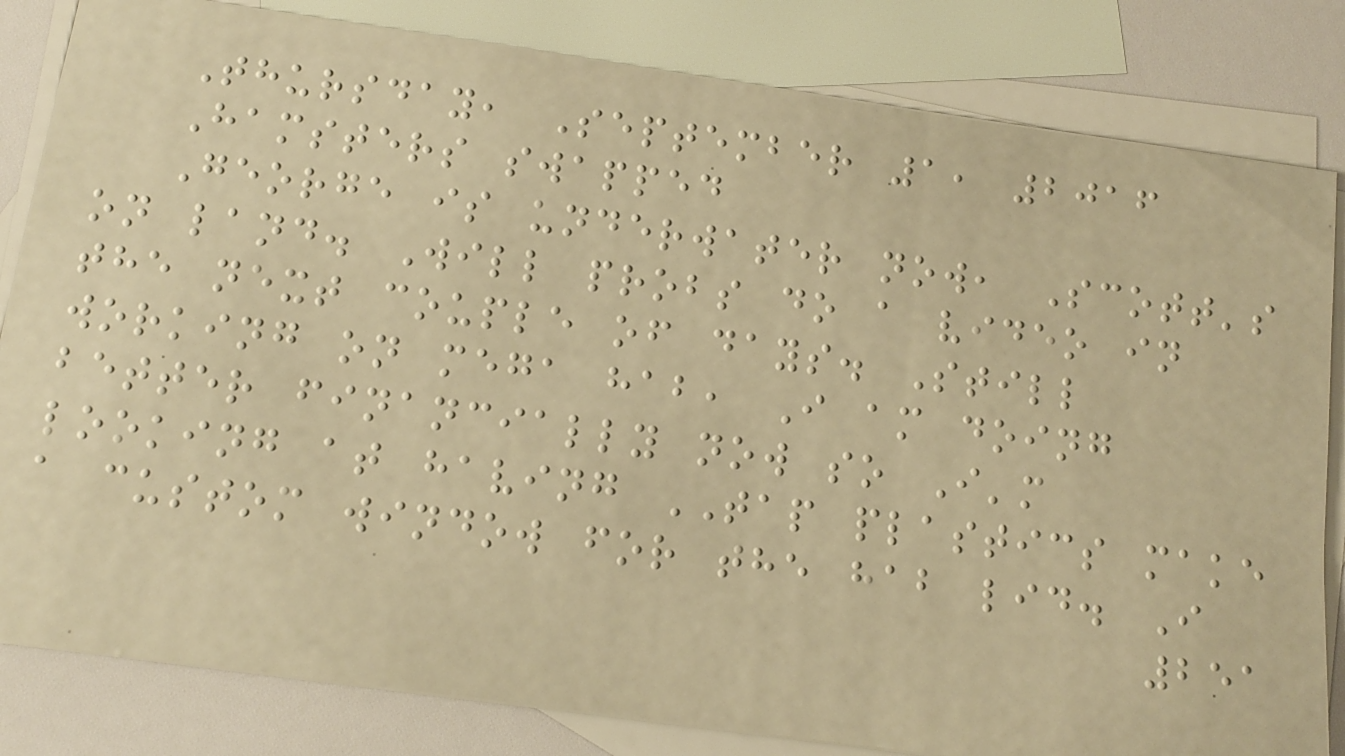Thursday, September 1, 2016
Hamsters swapped
George is underwater now, Scott's
on land. Will probs do a video in
the next couple of days. Still
working on mega hab, I am doing
better financially now so I'm
looking at having TAP plastics make
a custom window for the hab lid. I
251
